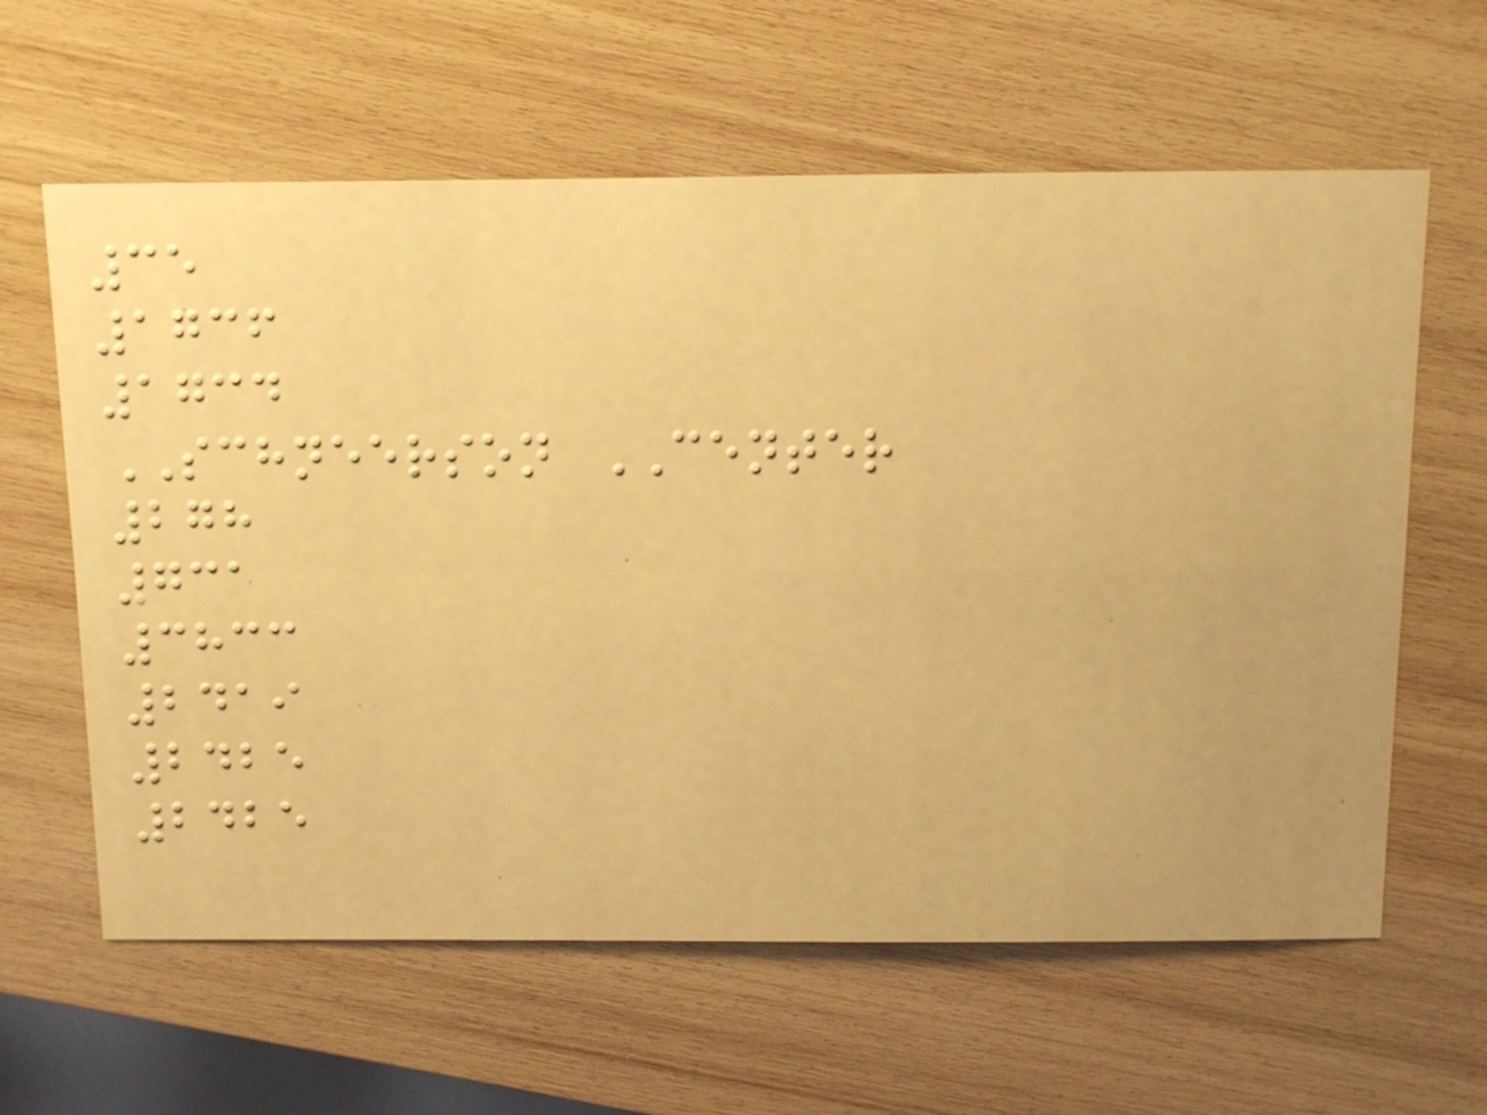35
1736
1734
SCHNEERSON CENTER
278
731
3833
2419
2425
2425
